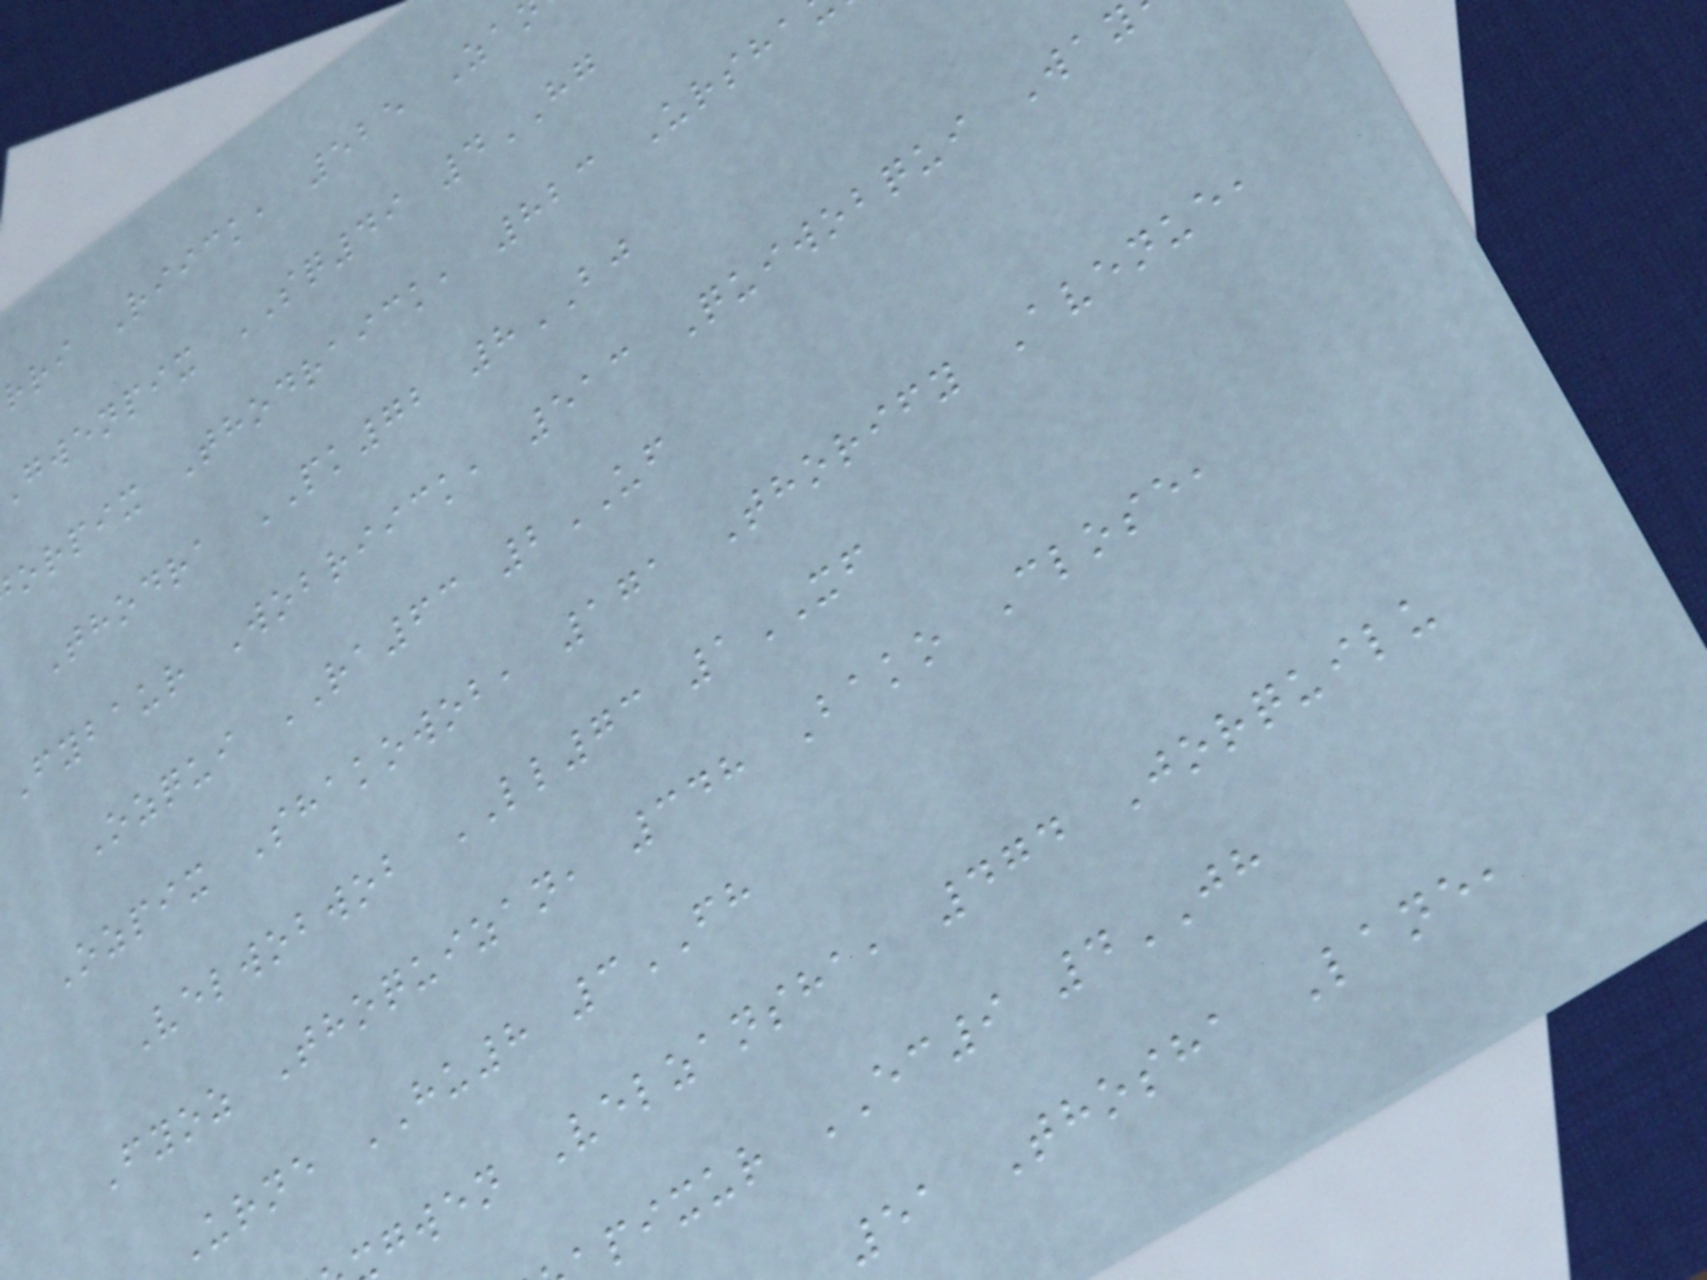rri Riick, 525 Za
gwenpix SQ49 4HG
orpix Thodraick, 823 Ursha
Thodra PK72 8BJ
Fybaur Wobriick, 513 Quiwobqui Way
Ozqui RA63 2UF
Ozpix Shakowob, 171 Thorify Avenue,
Velwobwob LL73 1XF
Fyoz Thoquizan, 348 Bako Close,
Urne HU8 3FH
gwen Velzansha, 474 Jorquilu
pixur EC9 4JH
51 Thosha Lane,
